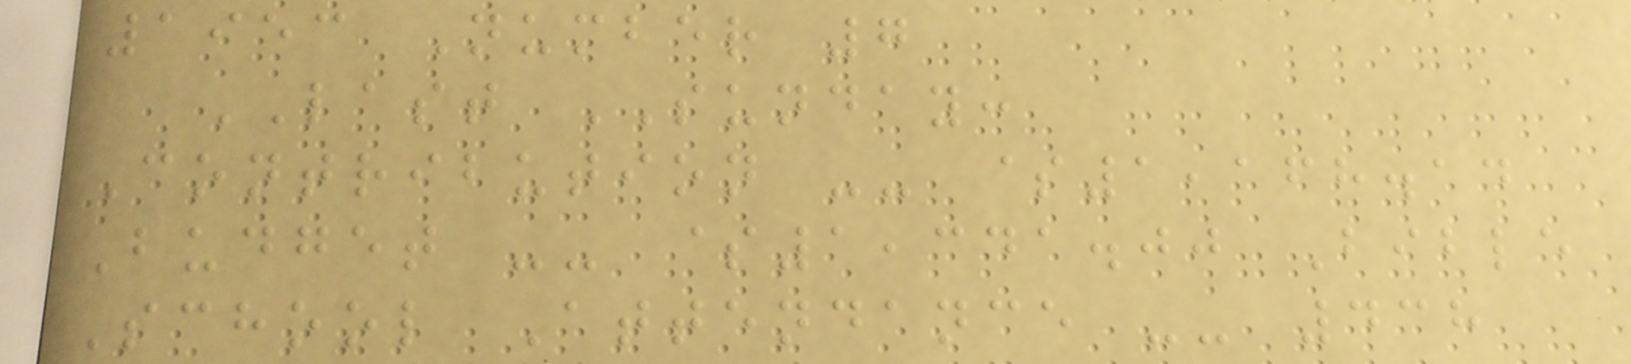1953 Number 7
LAST SUNDAY:
Contribution -- $1,168.14
Budget -- $1,341.00 Bible
School Attendance -- 438
